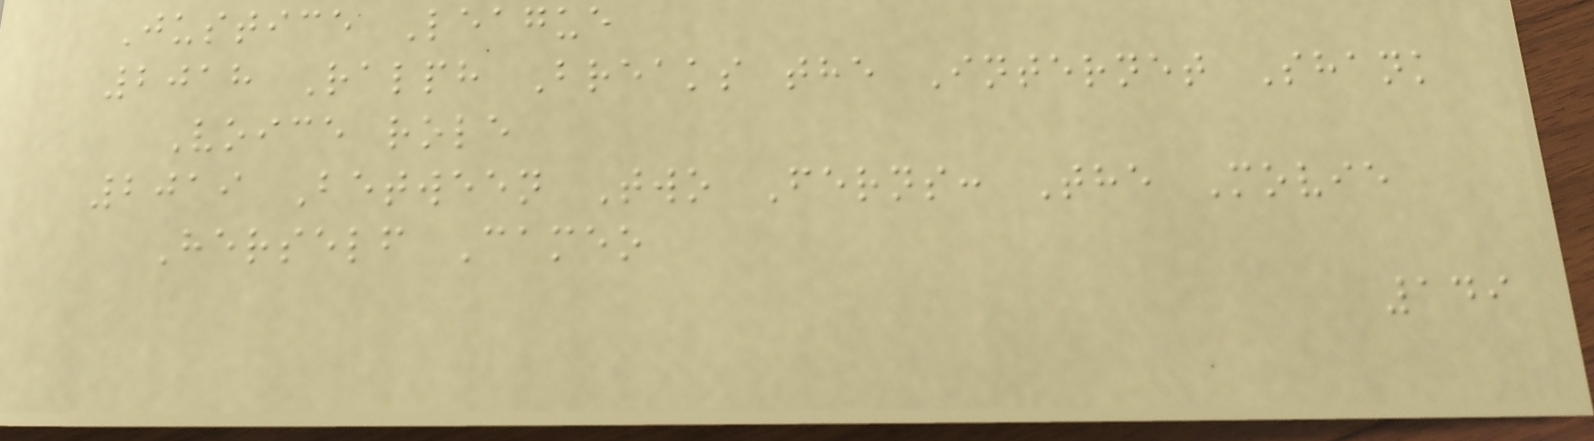Justice League
2018 Ralph Breaks the Internet Shank
Voice role
2019 Between Two Ferns: The Movie
Herself Cameo
149
